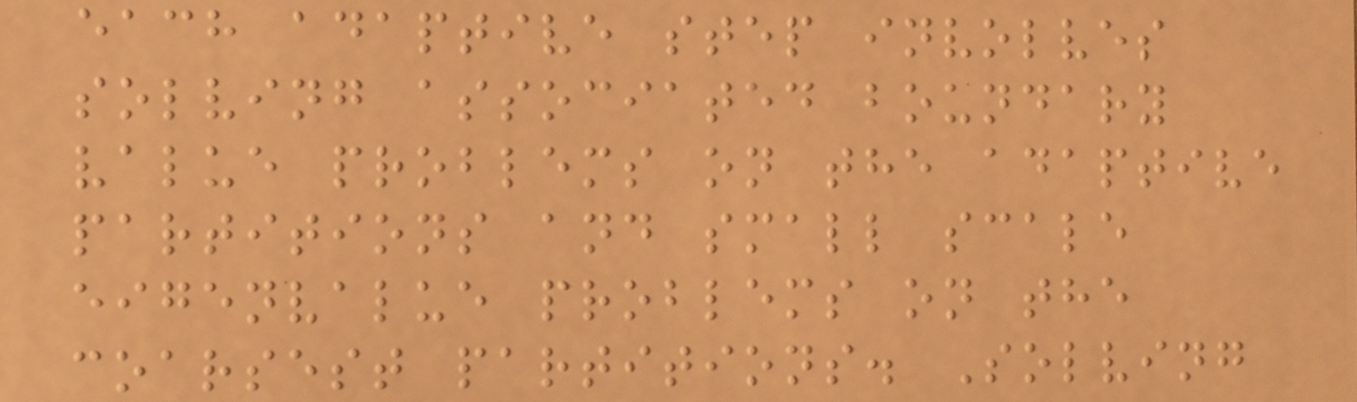each adaptive step involves
solving associated boundary
value problems on the adaptive
partitions and small scale
eigenvalue problems on the
coarsest partitions. Solving
